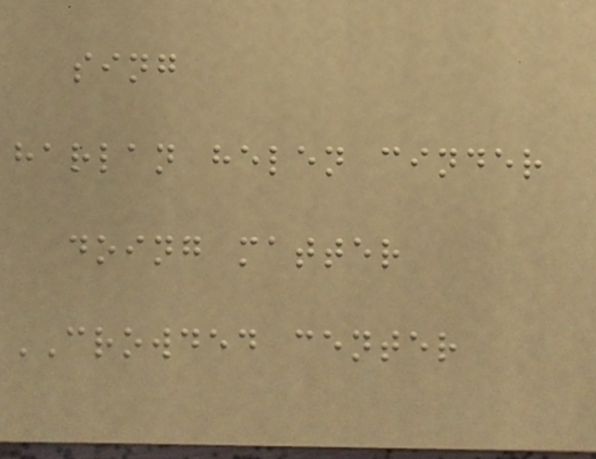sing
harlan helen cinder
doing matter
CROWDED center
